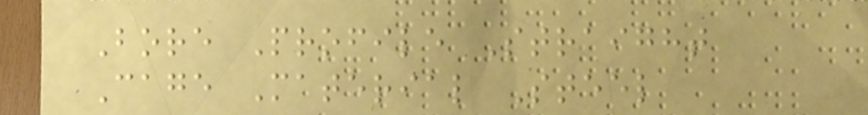Bore Profile Straight
Cage Material Steel
